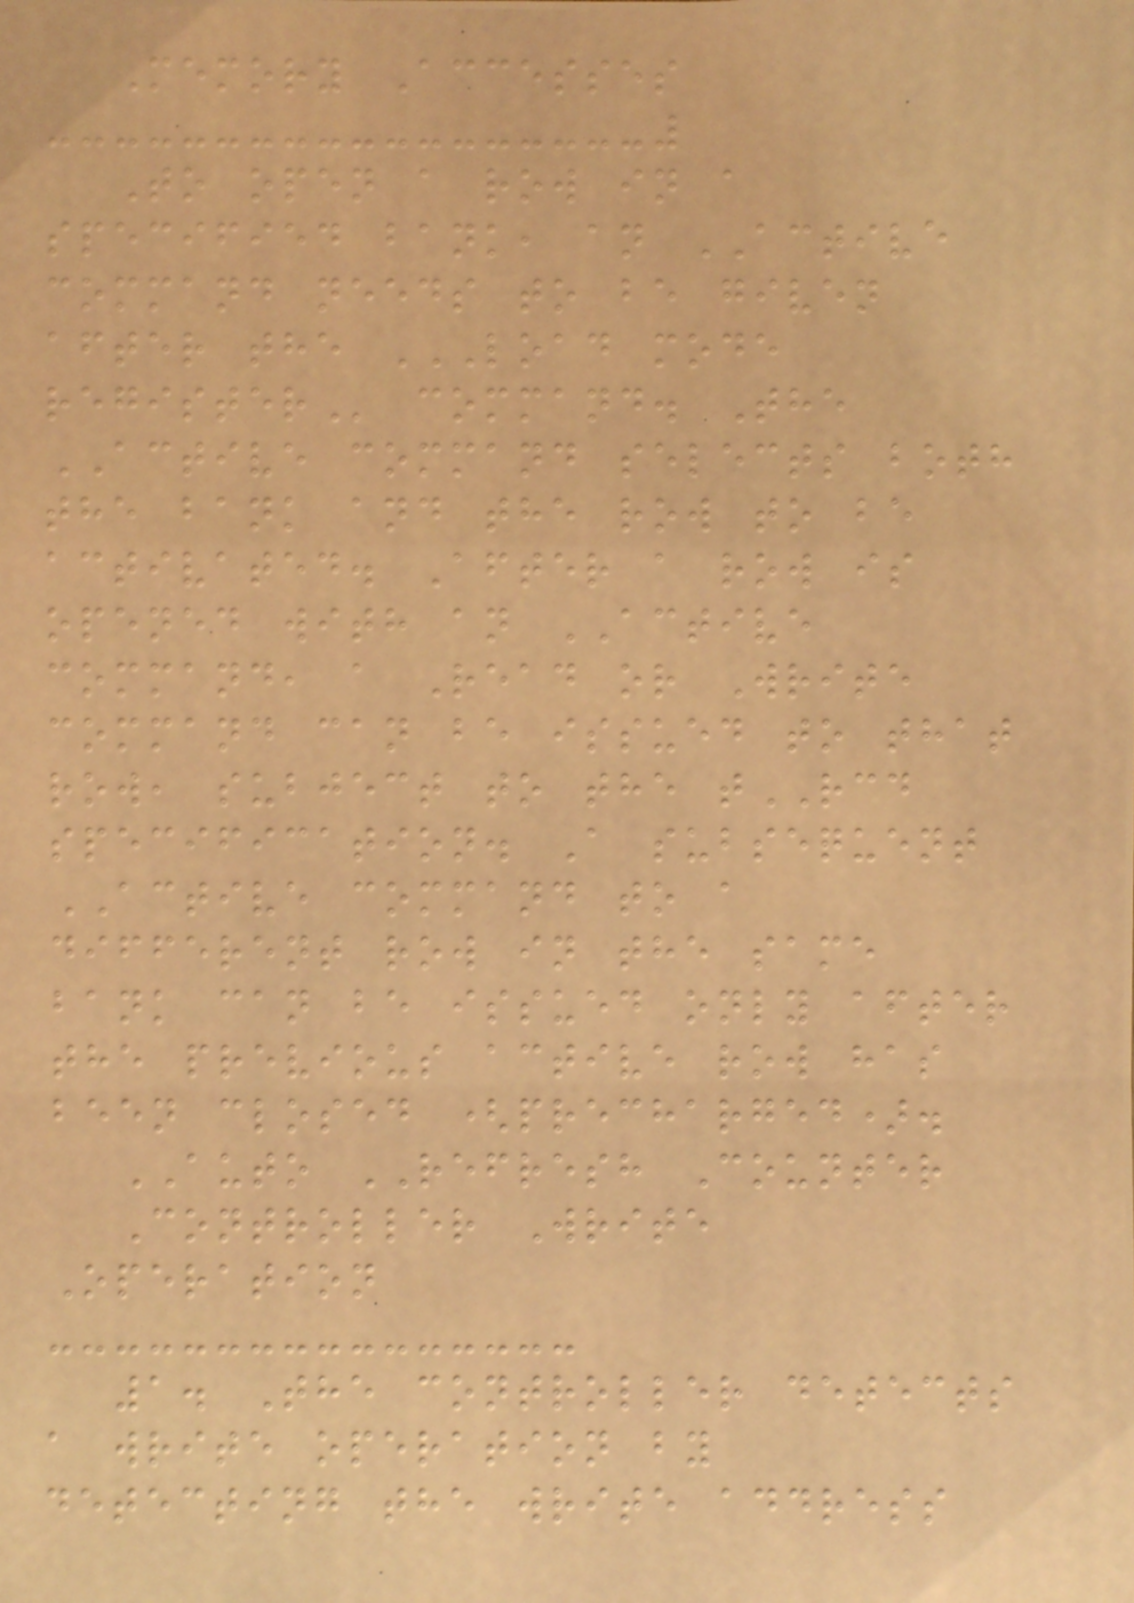Memory Accesses
To open a row in a
specified bank, an ACTIVE
command needs to be given
after the LOAD MODE
REGISTER command. The
ACTIVE command selects both
the bank and the row to be
activated. After a row is
opened with an ACTIVE
command, a Read or Write
command can be issued to that
row, subject to the tRCD
specification. A subsequent
ACTIVE command to a
different row in the same
bank can be issued only after
the previous active row has
been closed (precharged).
AUTO REFRESH Counter
Controller Write
Operation
1. The controller detects
a write operation by
detecting the write address
